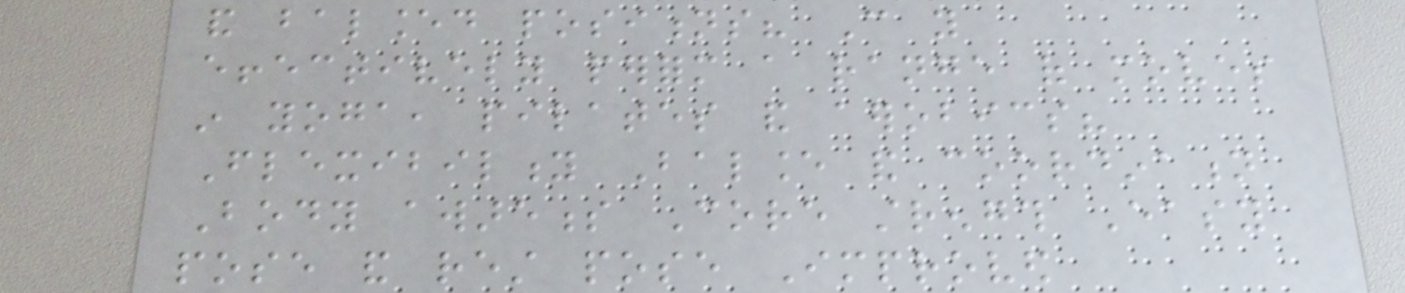and balanced positions? Can you
effectively perform a range of moves
in yoga, pilates and aerobics?
Flexibility Balance and coordination
Body awareness Core strength Easy
pose and rest pose Improved
